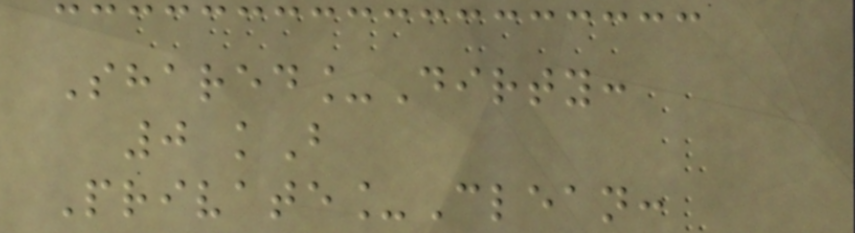Shared_Dirty:
0 kB
Private_Clean:
